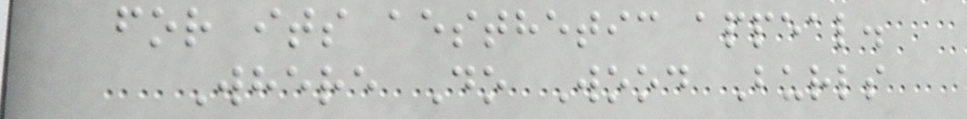for its aesthetic appeal.
Where Do Wood Burls
